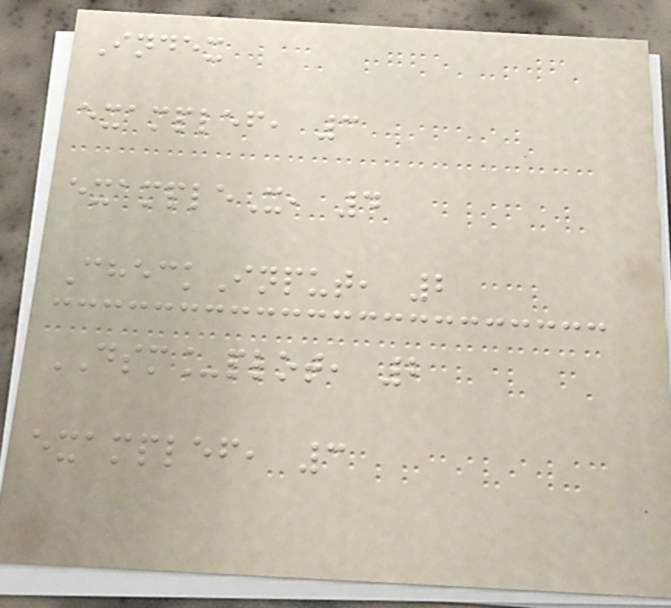Index
examplef, 3
exampleX, 4
CheckInput, 2
DSM_plot, 2
examplef, 3
